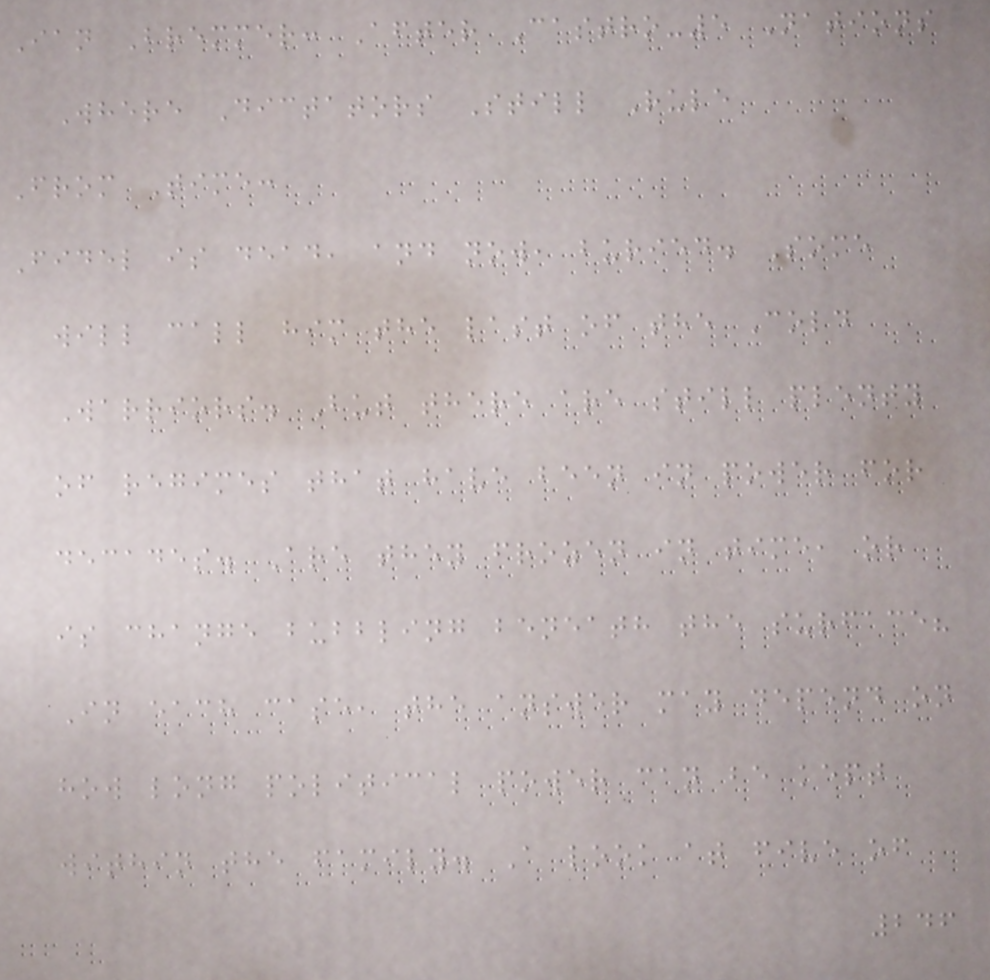Ian Bremmer: After Castro-5 Nations
Where Dictators Still Rule
From Time:
Fidel is dead, and now, buried. Some
will call him the last of the Cold
Warriors. But there are still plenty
of regimes that have been in power for
decades. Are they frozen in time, or
is change bubbling beneath the surface?
In each case, the answer may depend on
how long political power can be kept
within the family. A look at five of
246
